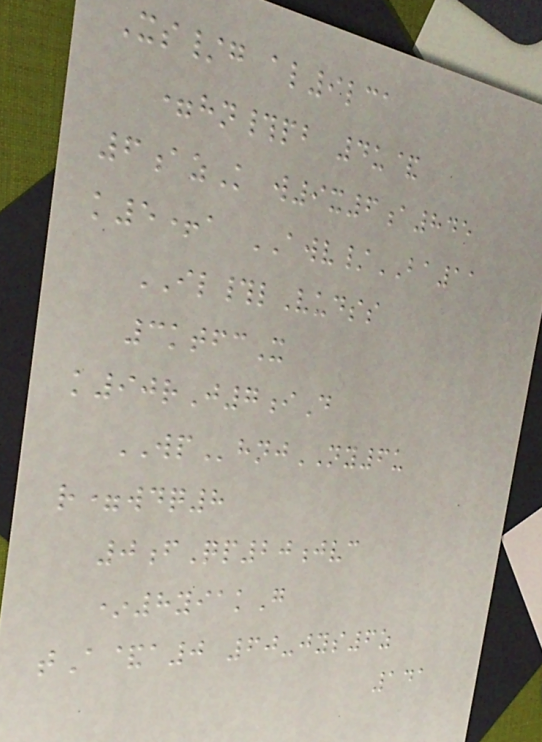Xs/g al9lca
=hn#pb 4u&
6azK w9x6a845
k5+a AWV/BA11
IL#lVudss
3ktfcX
k90rJ7iD
WPhnjNY6u
r=wdq8
0fQp20jvc
*8yiakG
tA&a0 60-jys6z
141
